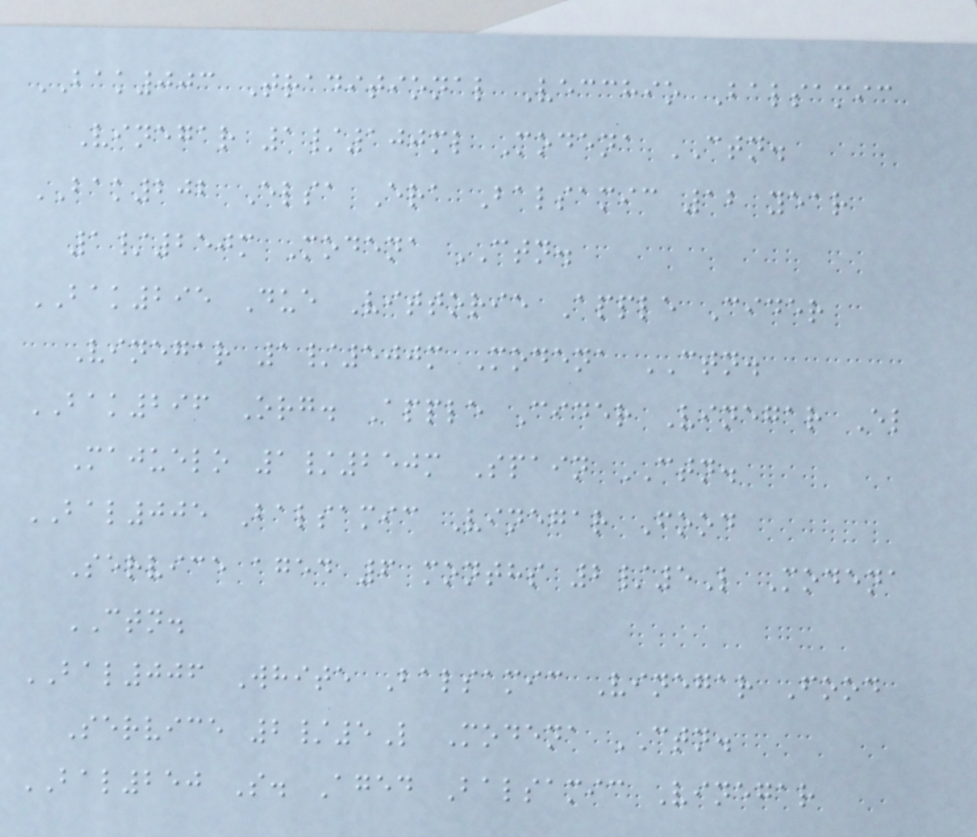BAK003 Traditional Vecchio Balsamic
Vinegar 1/100ml Modena CTN.
BAK202 Elsa Era Balsamic 12 year
1/250m Modena CTN.
BAK295 Due Vittorie Apple Cider
Vinegar 1/500m Modena CTN.
BAK296 Org. Apple Cider Vinegar El
Majuelo 1/250m Spain CTN.
BAL005 Balsamic Vinegar Food
Service aged 6 months 2/5L Modena
CTN.
BAL006 White Balsamic Vinegar Food
Service 2/5L Modena CTN.
BAL250 S. Aged Balsamic Vinegar
